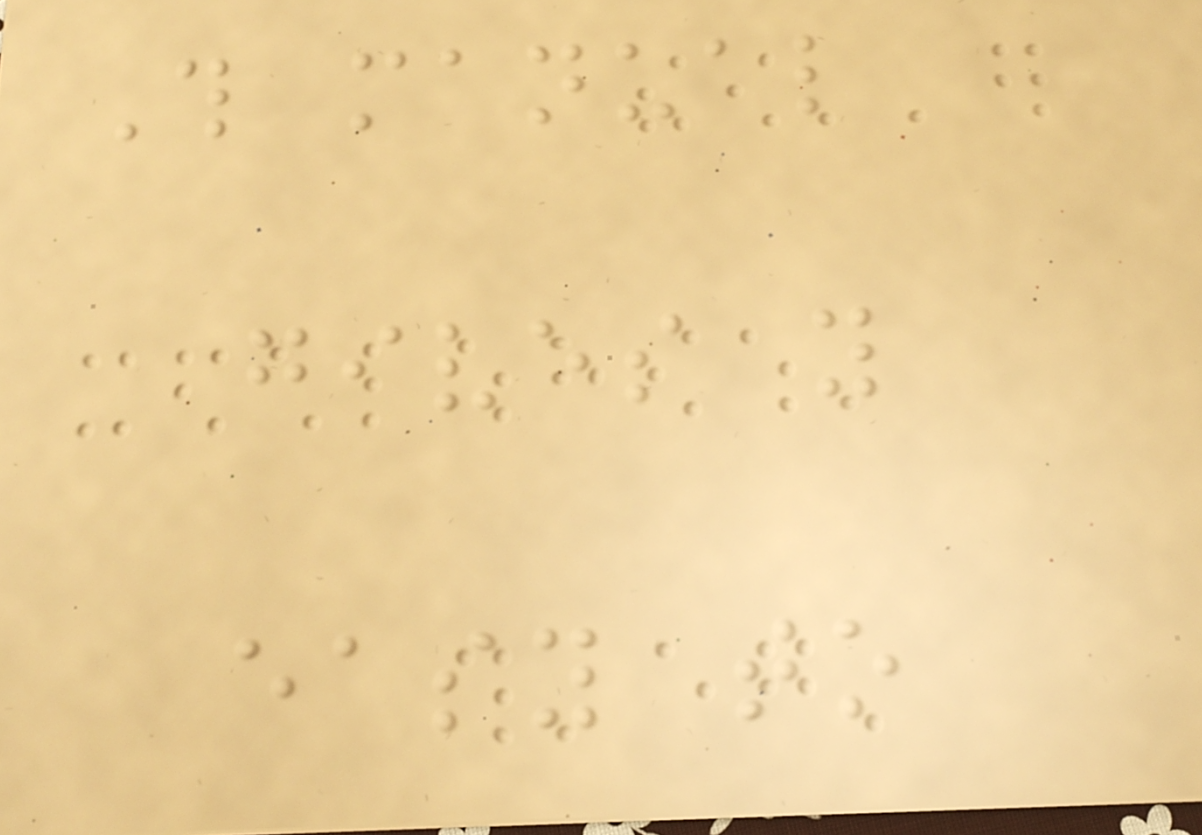This manual
gives you
easy to
